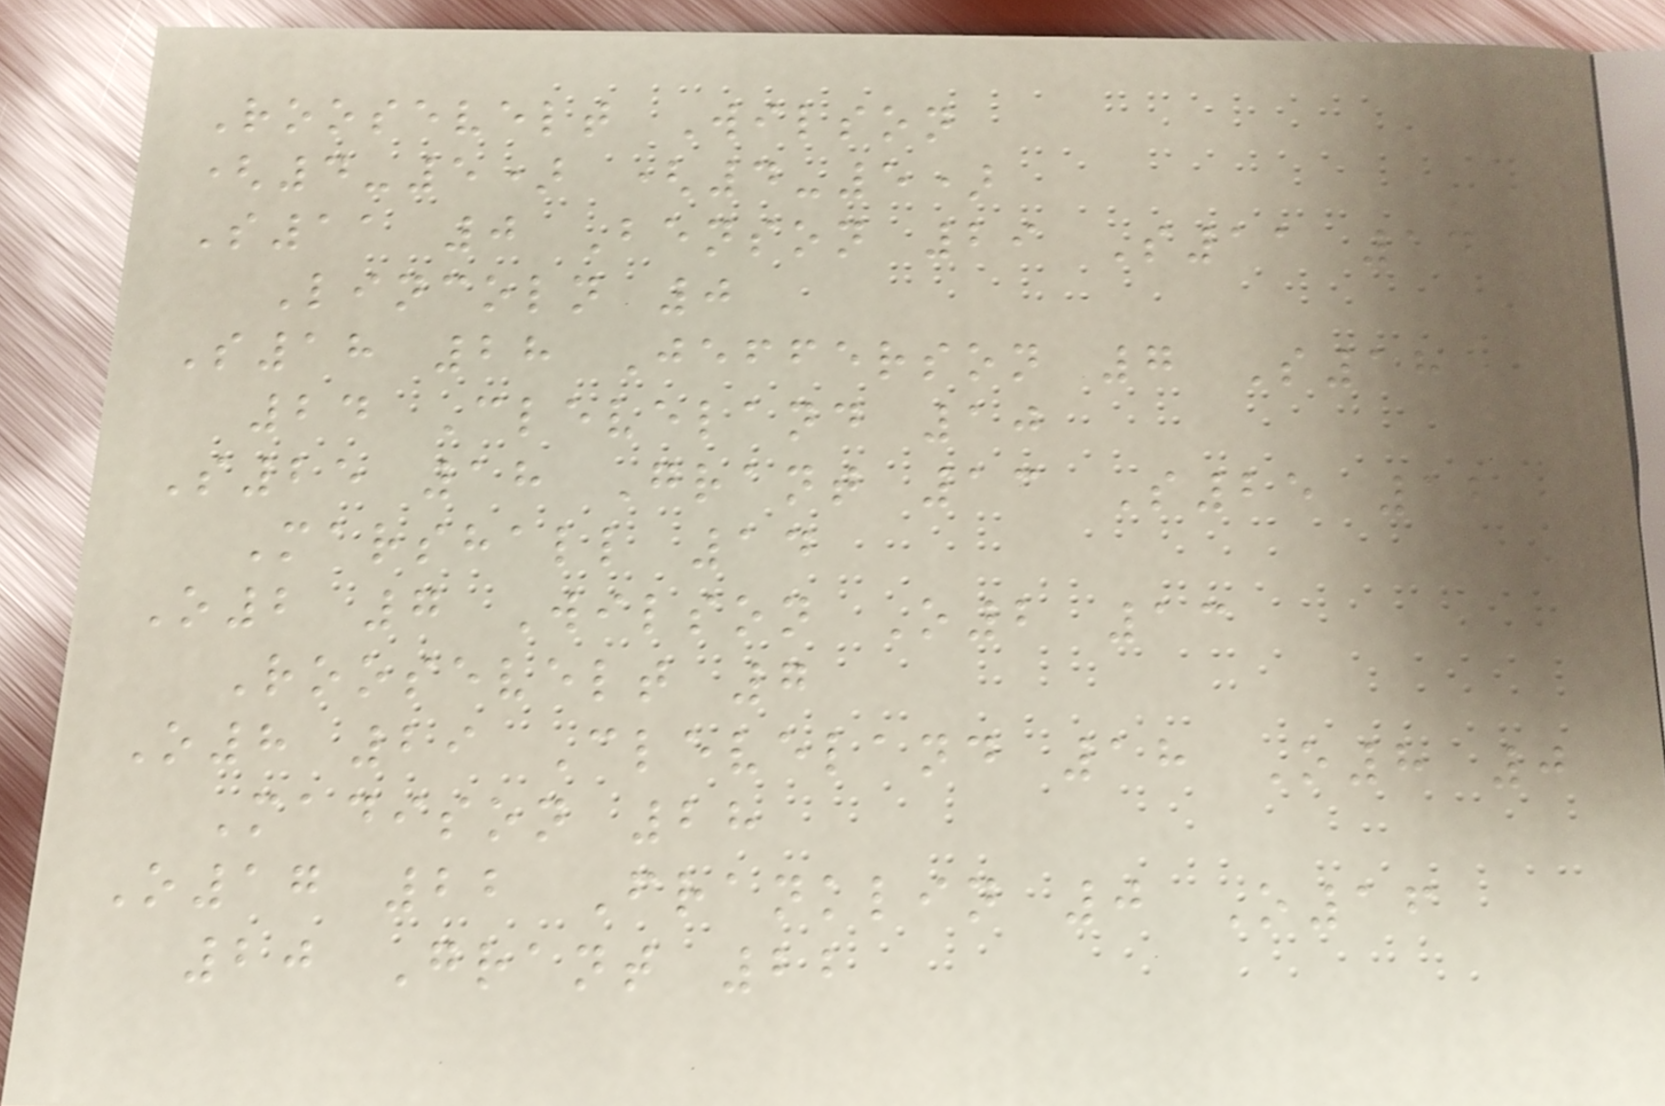Roosevelt Wilson
(4-5) (4-5)
S11 0 Benson 29 S11 14
Lincoln 0
S18 28 Jefferson 7 S18
24 Cleveland 10
S25 18 Grant 13 S25 12
Marshall 14
O2 7 Wilson O2 13
Roosevelt 7
O8 29 Cleveland 18 O8 0
Madison 28
O17 22 Franklin 0 O16
20 Grant 22
